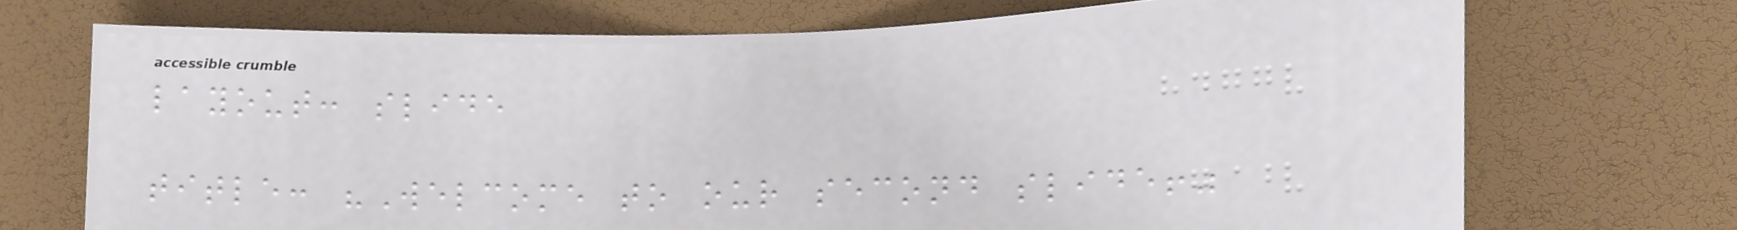layout: slide
title: "Welcome to our second slide!"
